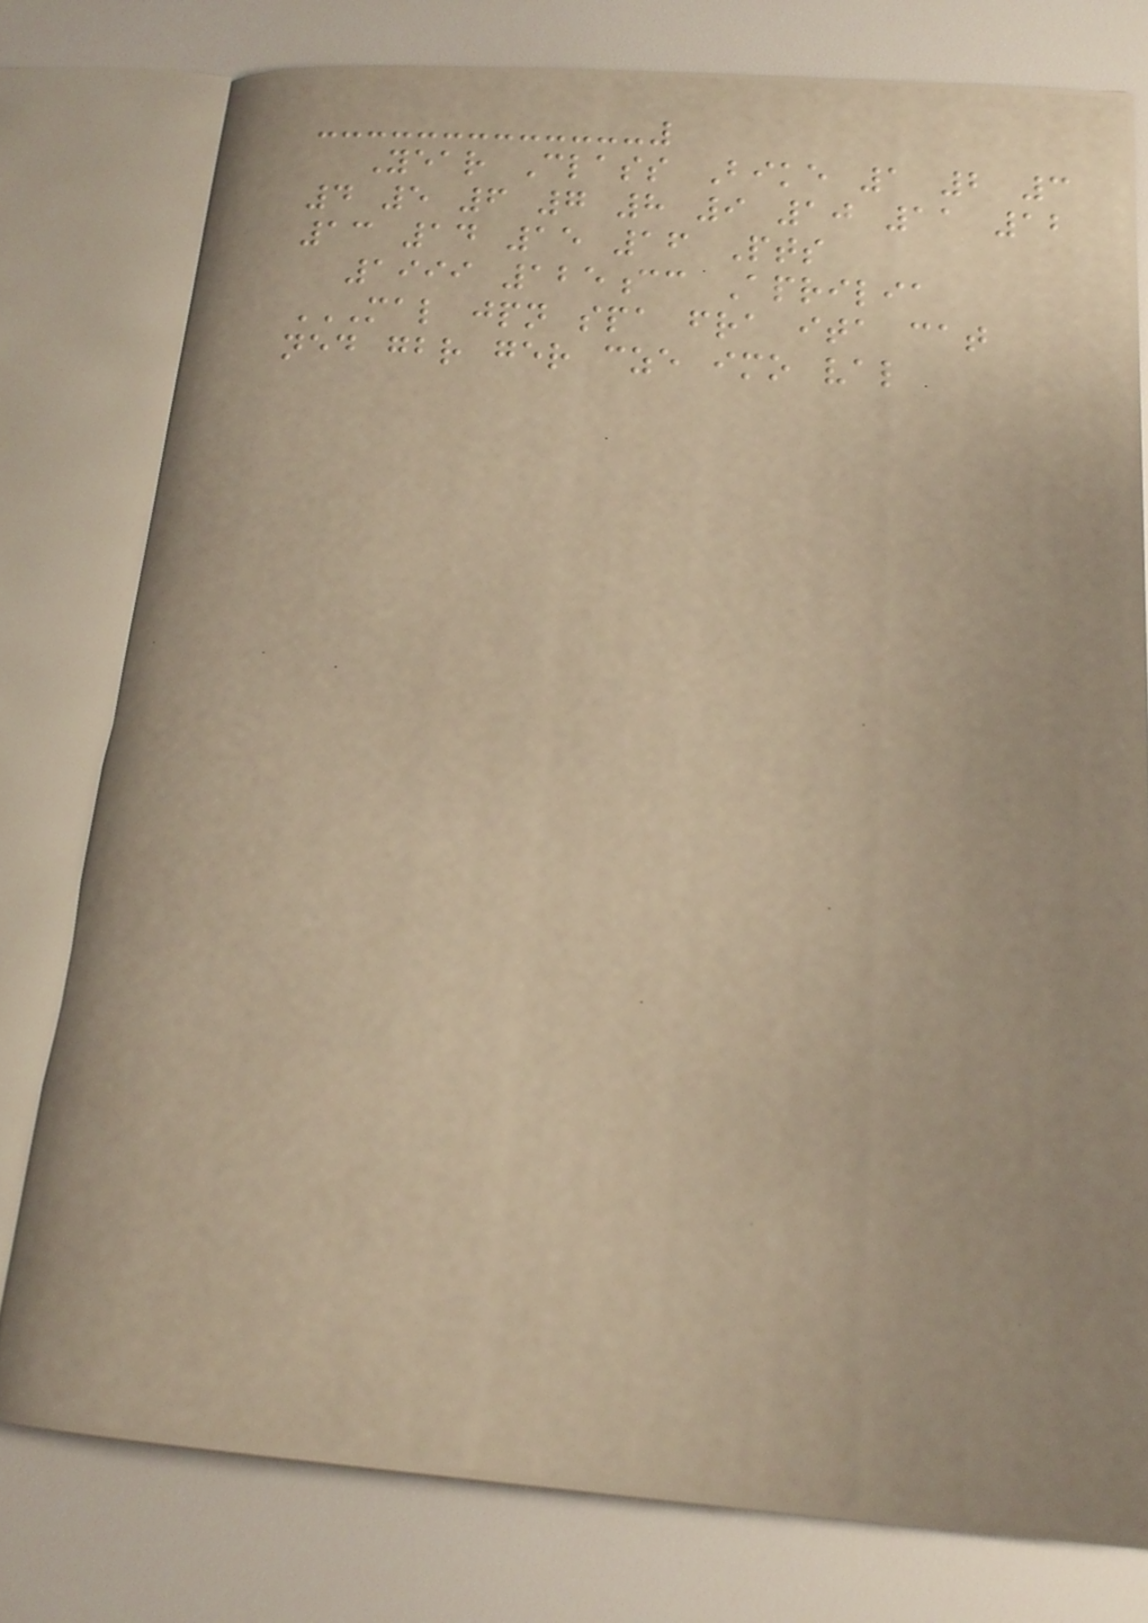Year Class Bike 1 2 3
4 5 6 7 8 9 10 11 12
13 14 15 16 Pts
1999 125cc Aprilia
MAL JPN SPA FRA ITA CAT
NED GBR GER CZE IMO VAL
